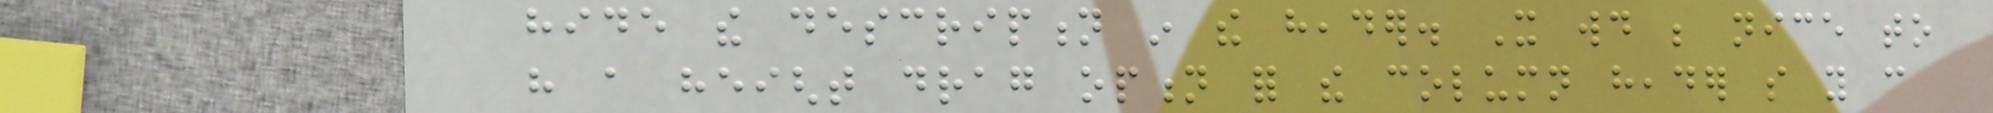hide the description in the header. It would be nice to
have a height drag option for the column header so you can
